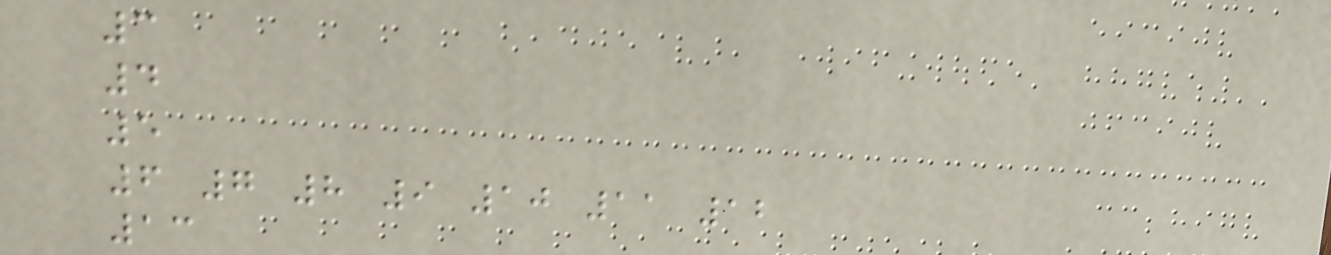3
4
5
6 7 8 9 10 11 12
13
